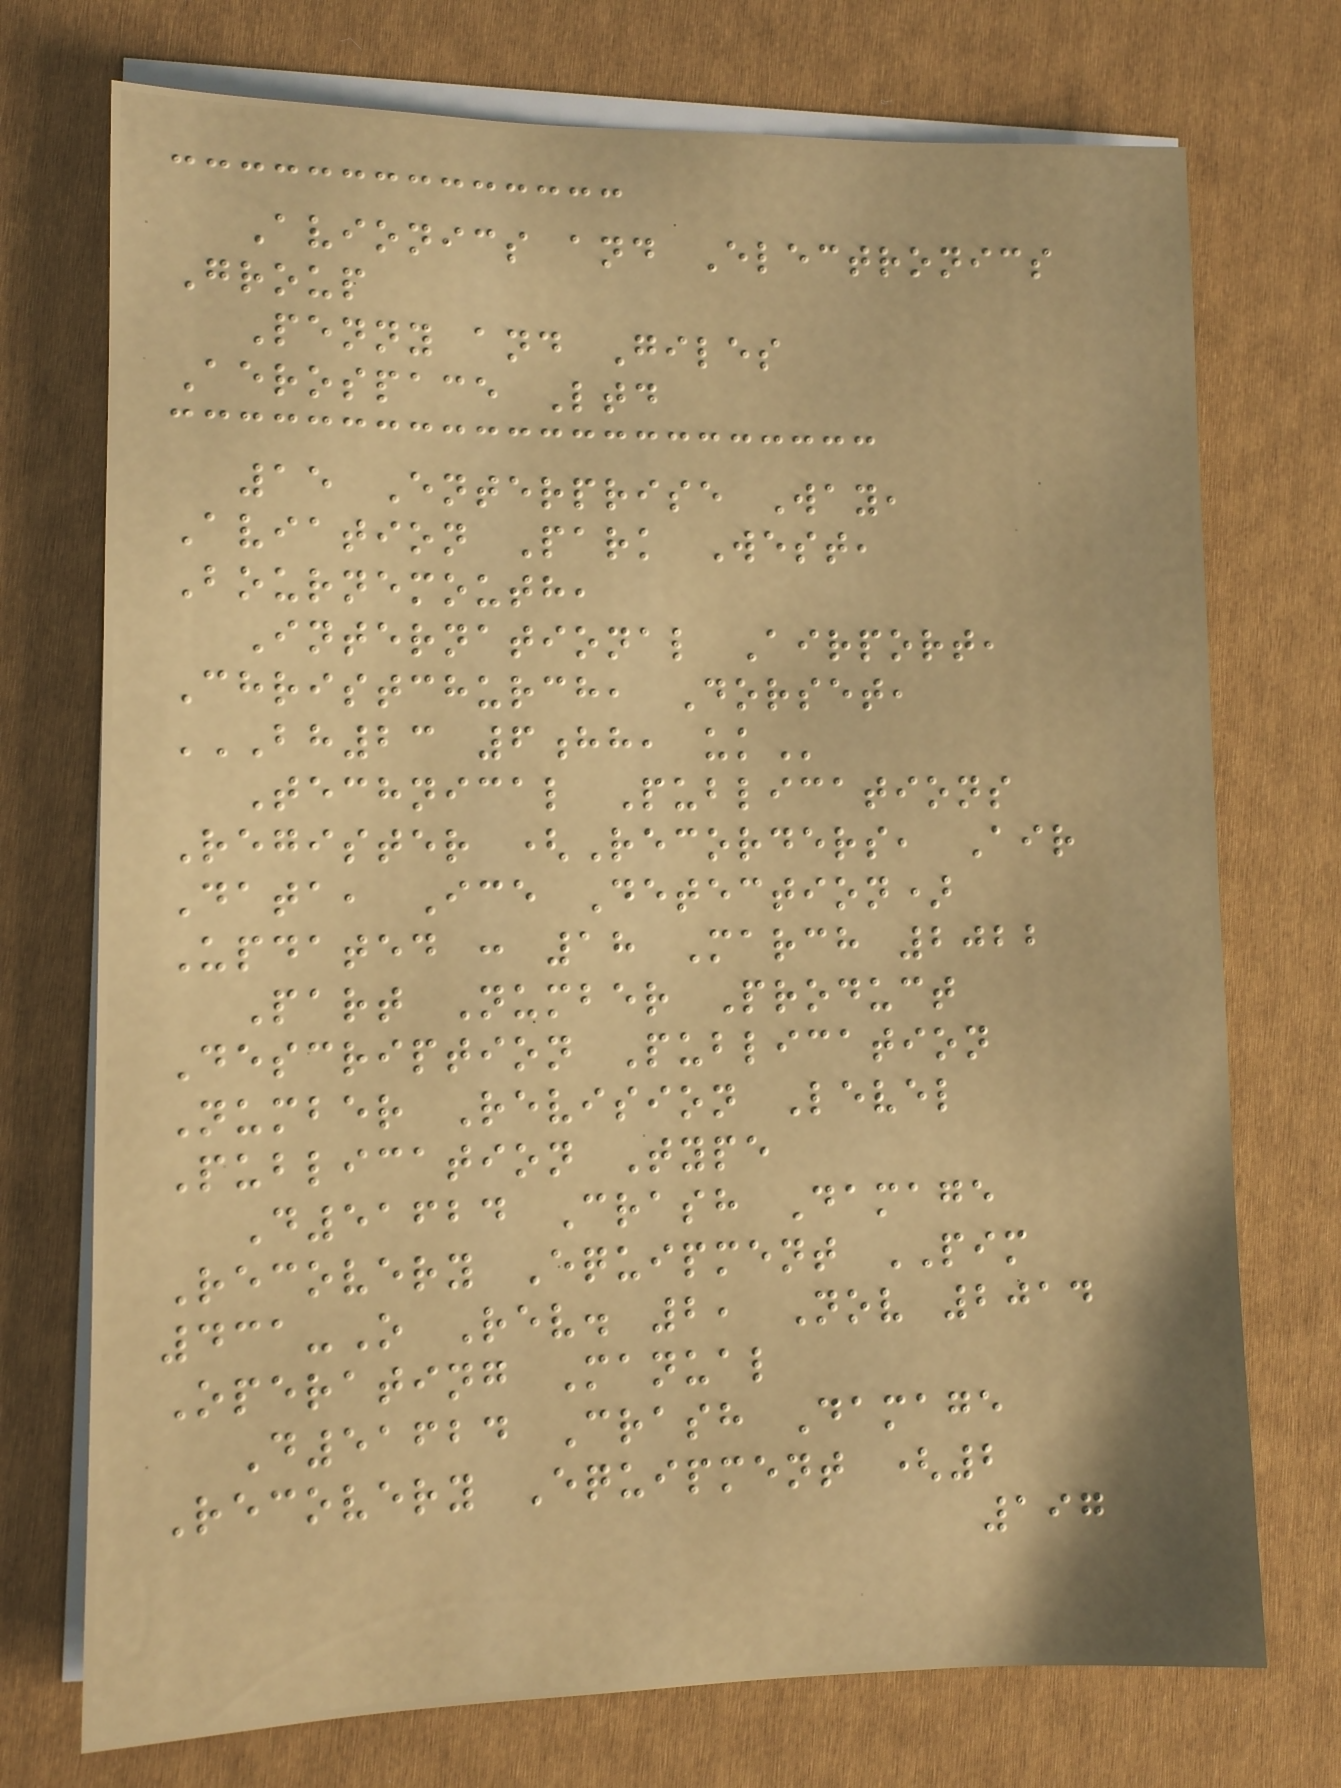Avionics and Electronics
Group
Penny and Giles
Aerospace Ltd
15 Enterprise Way,
Aviation Park West,
Bournemouth,
International Airport,
Christchurch, Dorset,
BH23 6HH, UK
Technical Publications
Register (Recorders, Air
Data, Ice Detection)
Updated : 18 March 2022
Part Number Product
Description Publication
Number Revision Level
Publication Type
D51624 Crash Damage
Recovery Equipment PIM
431-O Rev. 2, Nov 2014
Operating Manual
D51624 Crash Damage
Recovery Equipment (2
197
